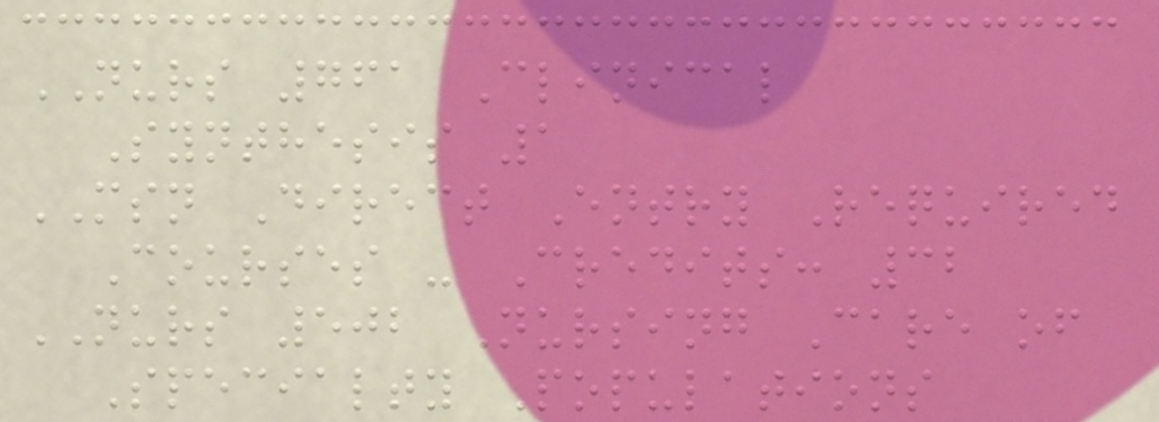NURS 761 Clinical
Synthesis 1
MSN Direct Entry Required
Courses - Credits: 32
NURS 502 Nursing Care of
Specialty Populations
